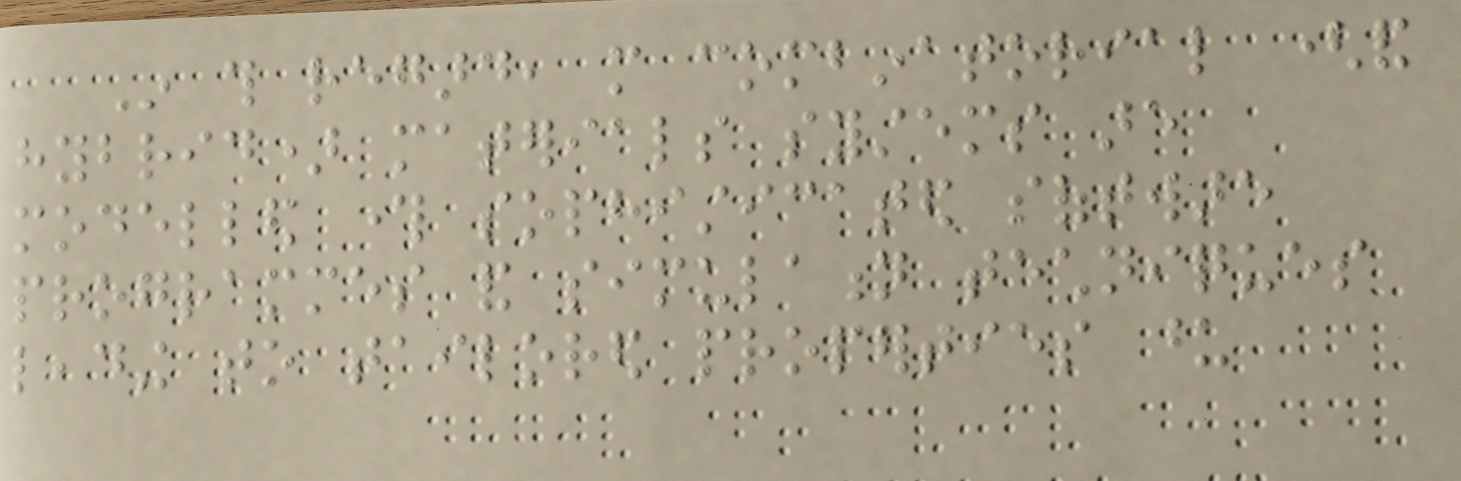In this regard, more combinatorial (and
hybrid) materials systems are
modelled through sophisticated software
programmes and simulation techniques
leading to tailored properties upon
